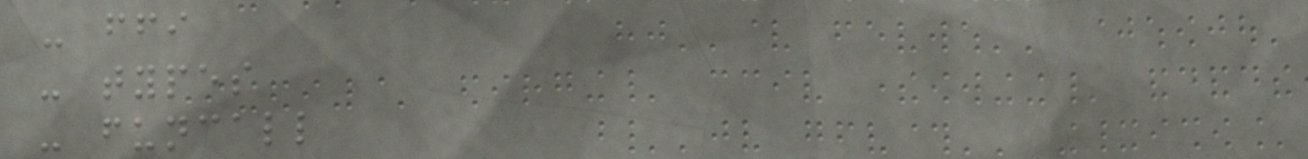- ffi
- types
- funcall
